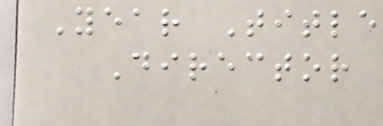Year Title
Director
